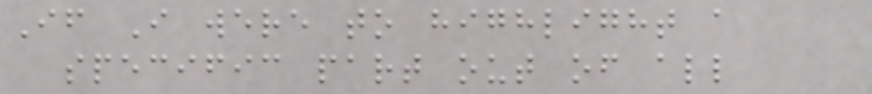If I were to highlight a
specific part out of all
